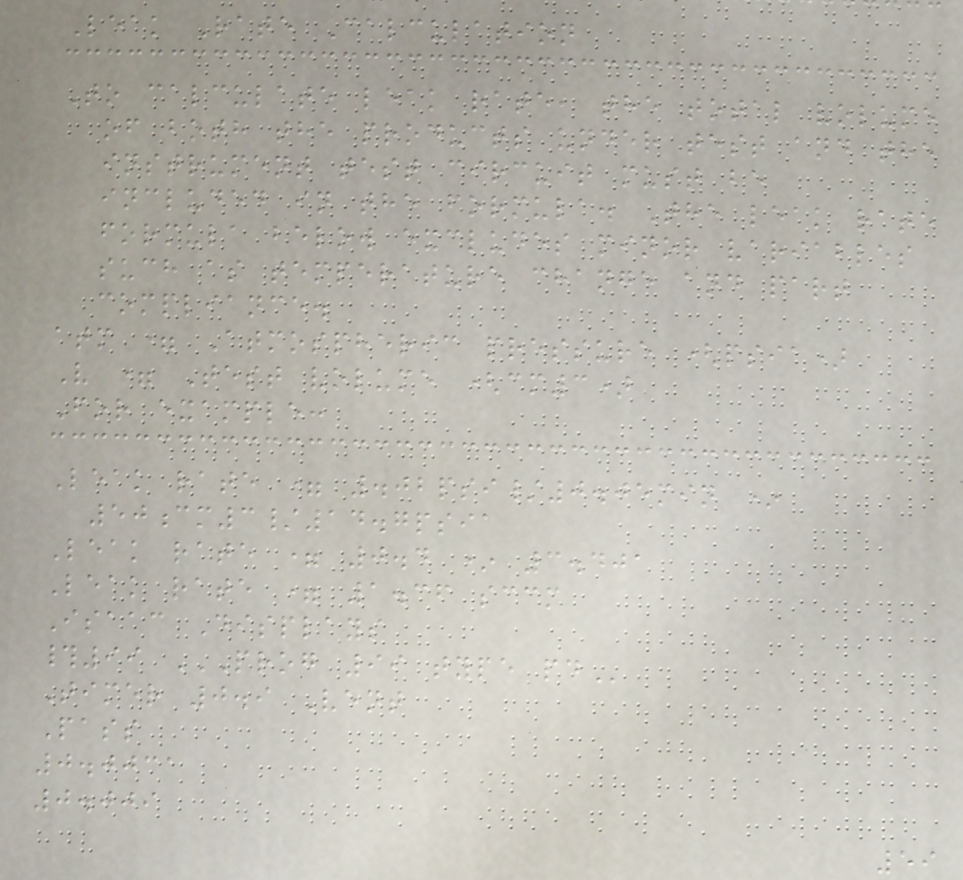Leak Rate Calculation
To calculate leak rate, the total volume
of both the products under test and the
instrument test circuit must be
included in the formula. The leak rate
formula below excludes minor variables
such as temperature change and part
compliance.
atm = Atmospheric pressure (psia)
V = Test volume (cm3)
For example:
Leak rate = .02psi/0.05min *
50cm3/14.7psia
Leak rate = 0.4 * 3.401
Leak rate = 1.36 sccm
Isaac Displays
#99 PROG 99 TYPE PD
Timer 0.9 Vent
Pass
0.0031
0.009
59
